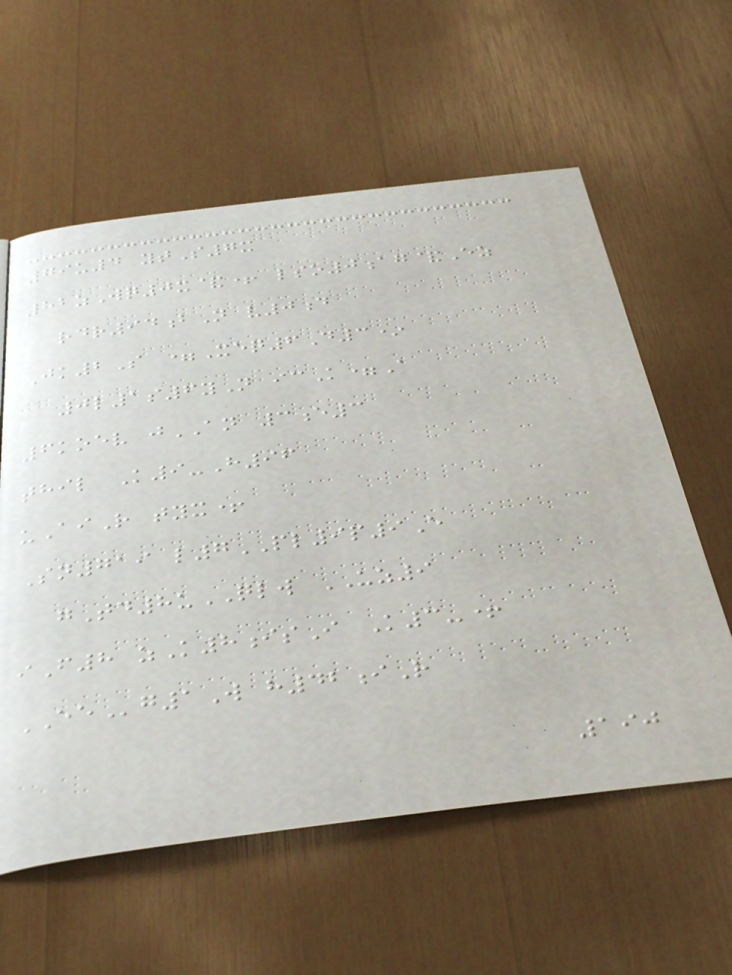79u4 ytS7x
82zWq0x&+ lso0ag&Ez
rdr94bN v0d
Jk2S =Xeq6D3*
0l1s6yN icK=A
6koev jAN 3e3
thil K9-H96
uAiR tyx+
Sn719 l7PL9p9E
gTd8uQLW UZ9
iF8 zK8isI K3-+
EEg1W h42iR
190
